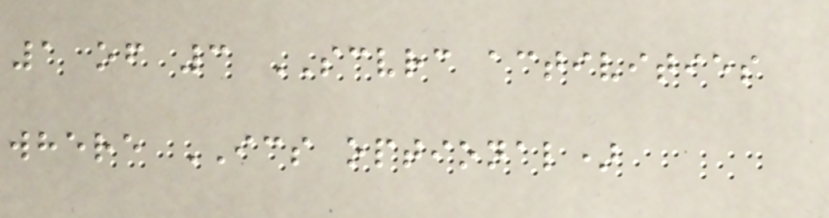1 of 3 SCVRC activities
where ICS optional)
